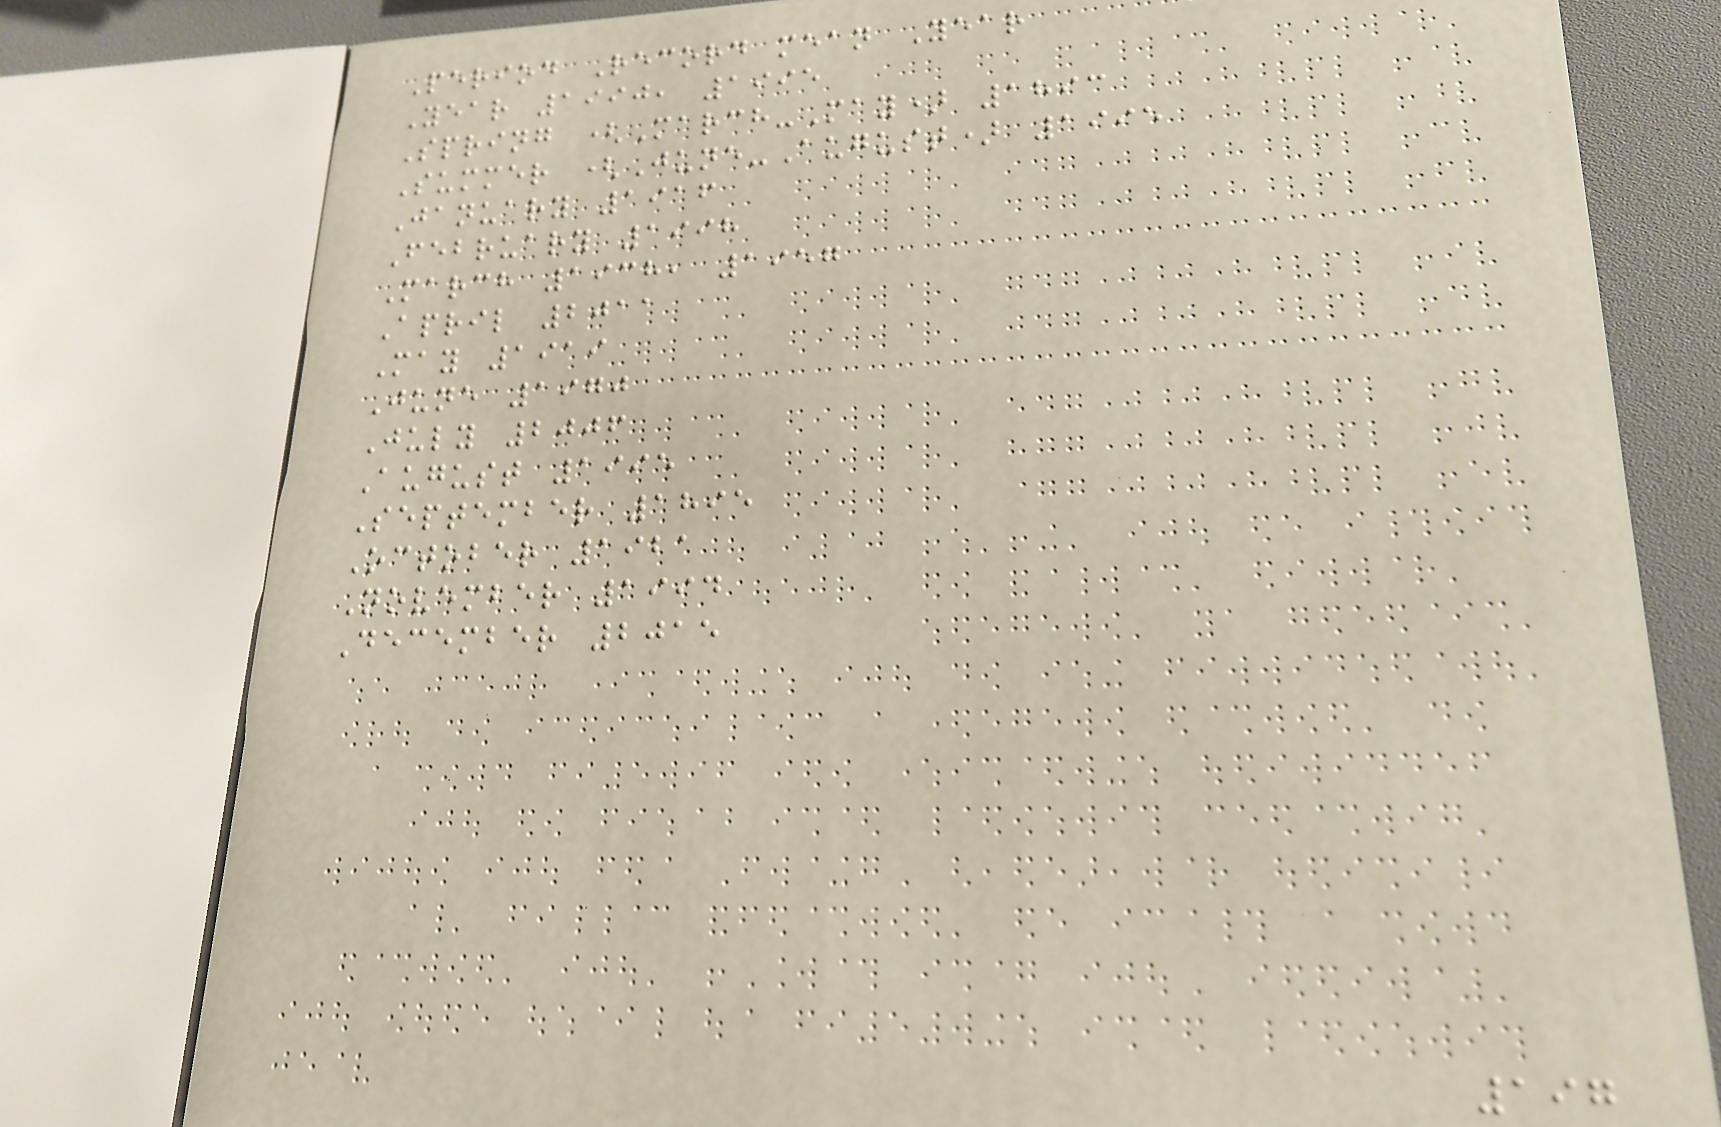Period Record mean Year
Year 1990, 1995
Spring (March-May) 1893
Summer (June-August) 1995
January 1916
February 1998
March 1938, 1957
April 2011
May 1919
June 1970
July 2006
August 1995
September 1895
October 1921
November 1994
December 2015
197
